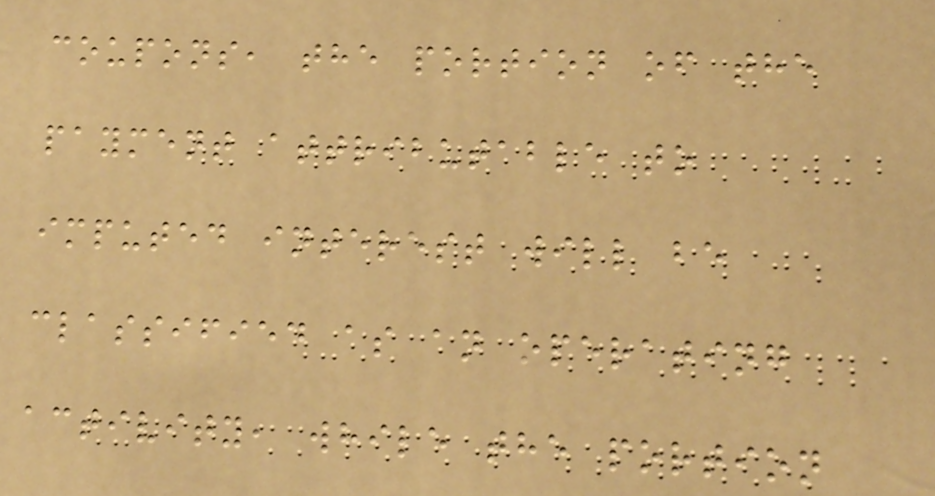coupons, the portion of the
payment attributable to
imputed interest will be
classified as an operating
activity, while the portion
